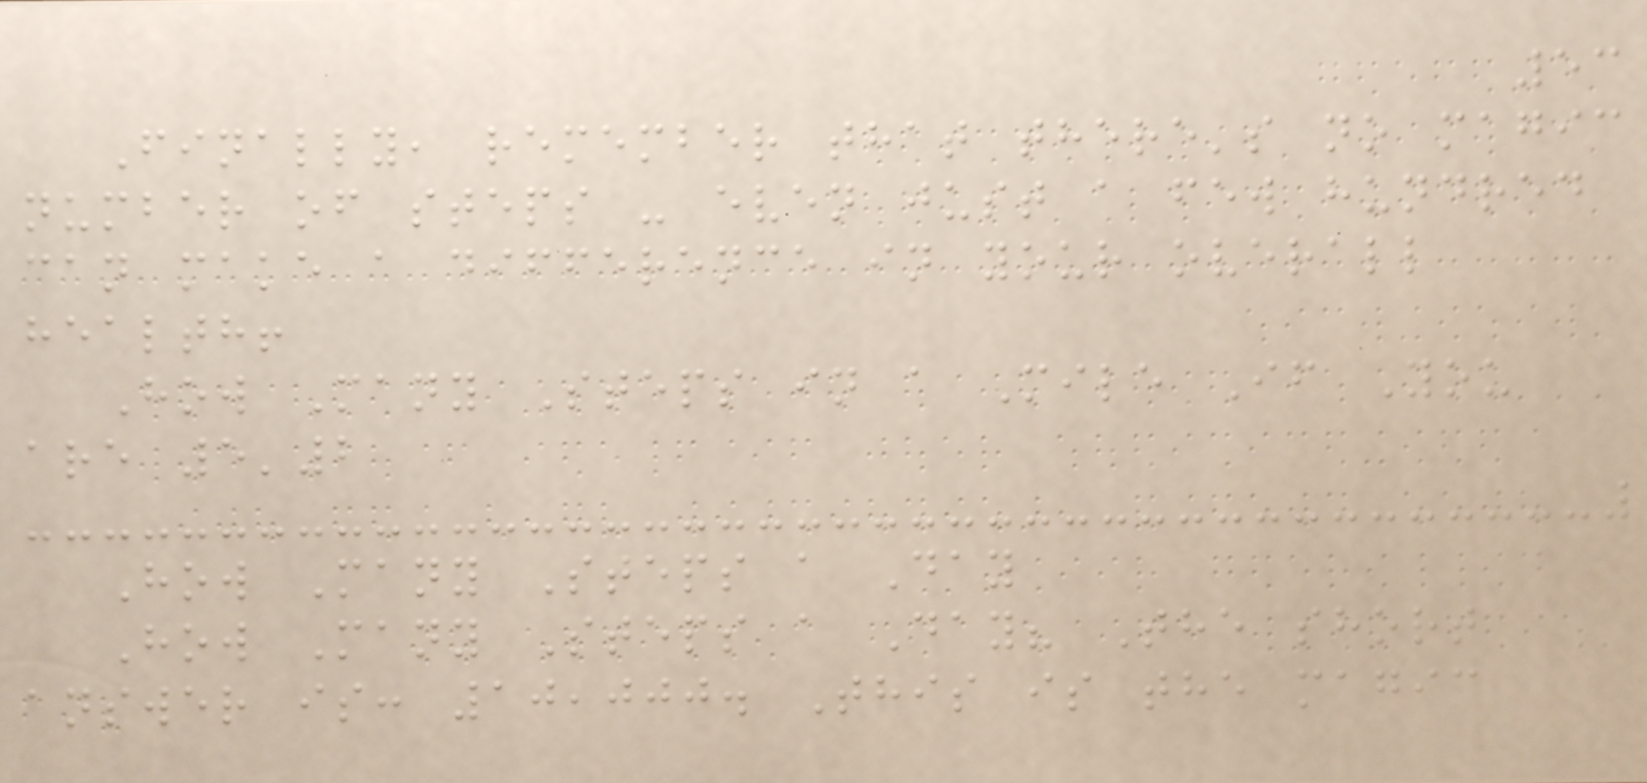53
Finally, remember that there's no magic
number of steps - even just a few hundred
can make a difference in your overall
health!
How Many Steps in a Mile If You
are 5'2
How Many Steps a Day
How Many Steps a Day? The short
answer is: 10,000. This is the magic
